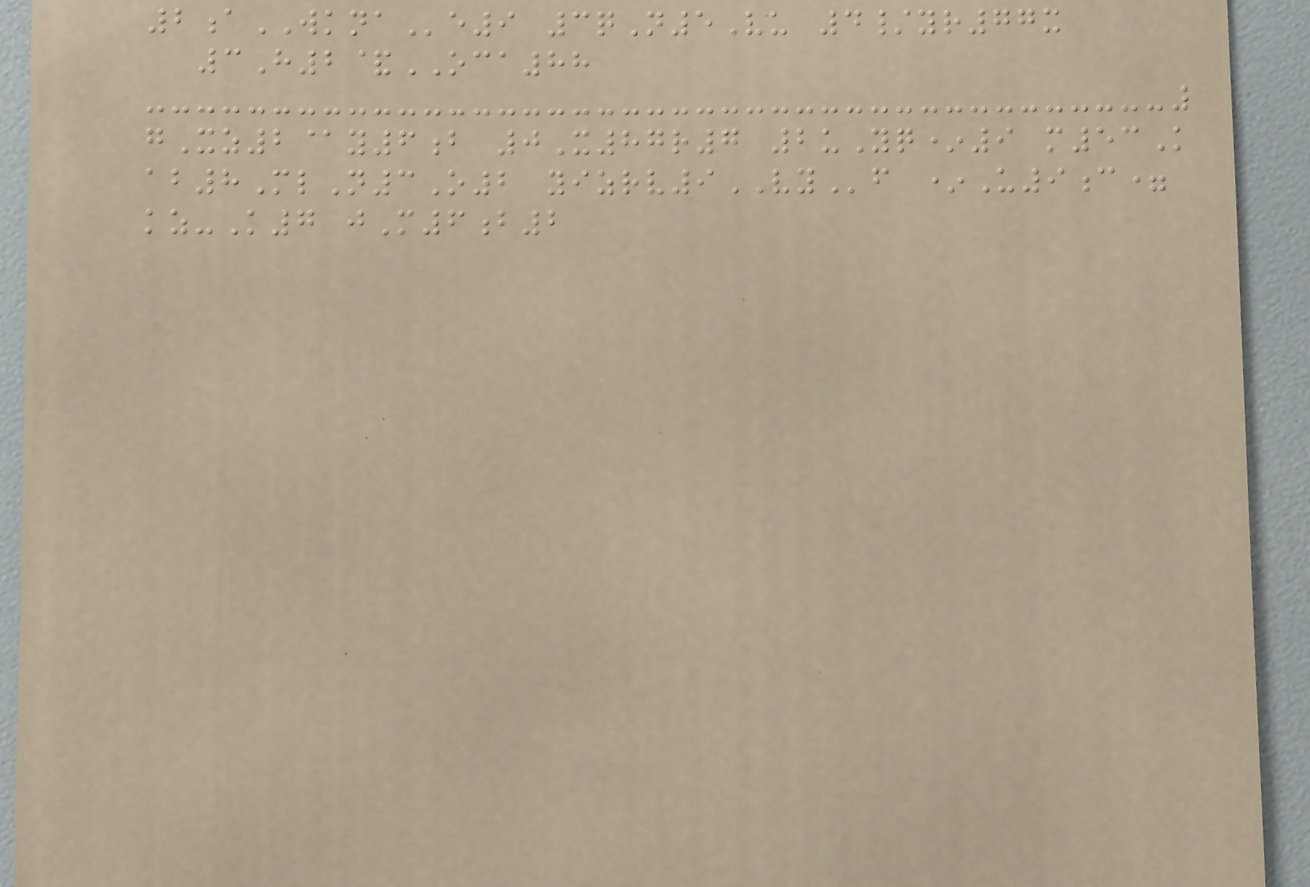2aWKNAe9 3qN5Vu 4/yr77x
3H2&OCA88
gXz2@y6b 0X87r7 2uYq*9 m53K
ab8MlN3O2 yizrv9VYf *U9c=
kz-K7 jM6b2
